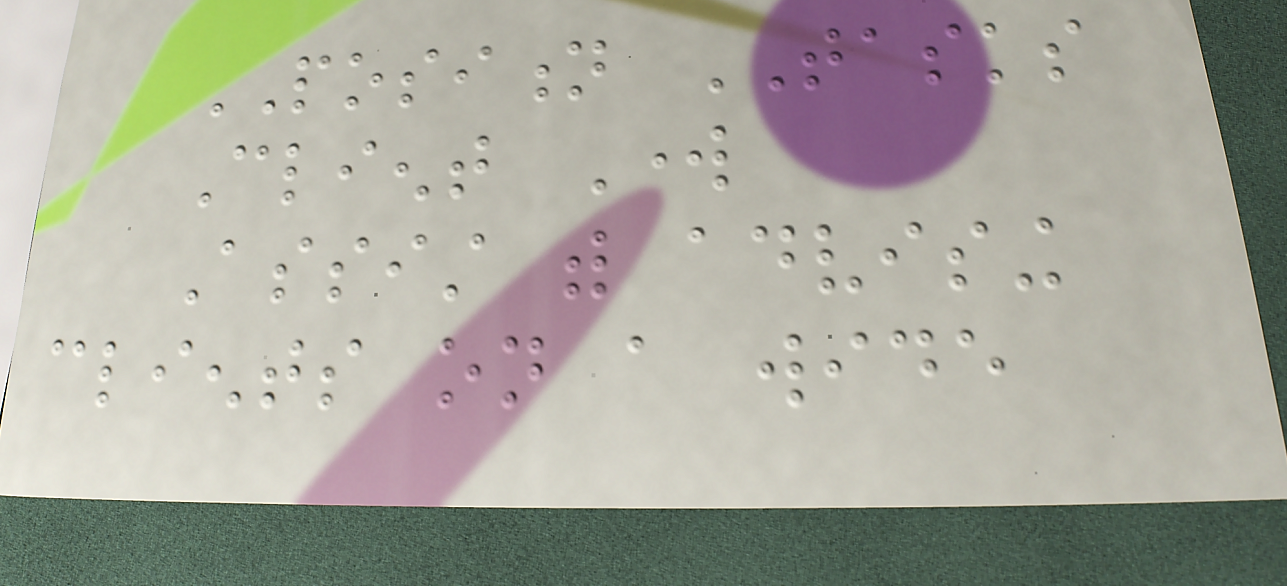POSITION TASKS
Client Work
Assist with advising
clients on a wide
